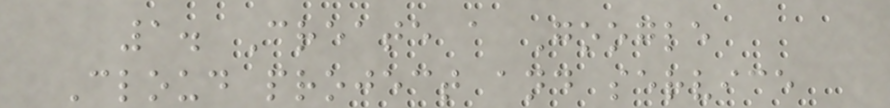1. Create a Google
Cloud project and service
